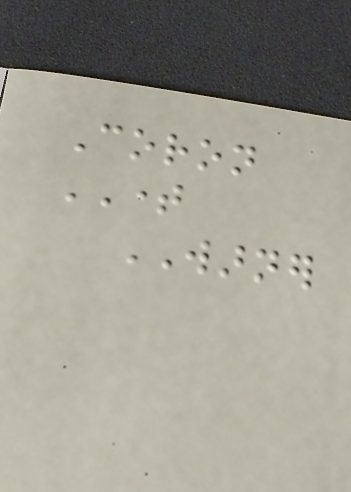Coron
TIME
WARNER
